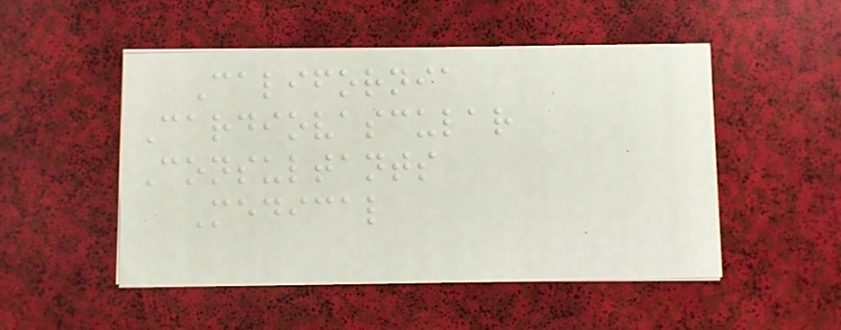California
Cardiovascular
Consultants
Medical
